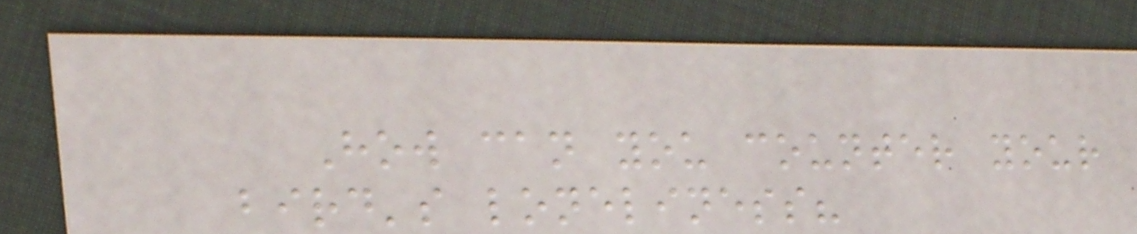How can you counter your
bird's loneliness?
